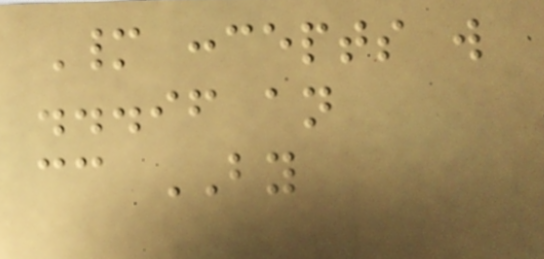Many concepts will
...if an
cc BY
